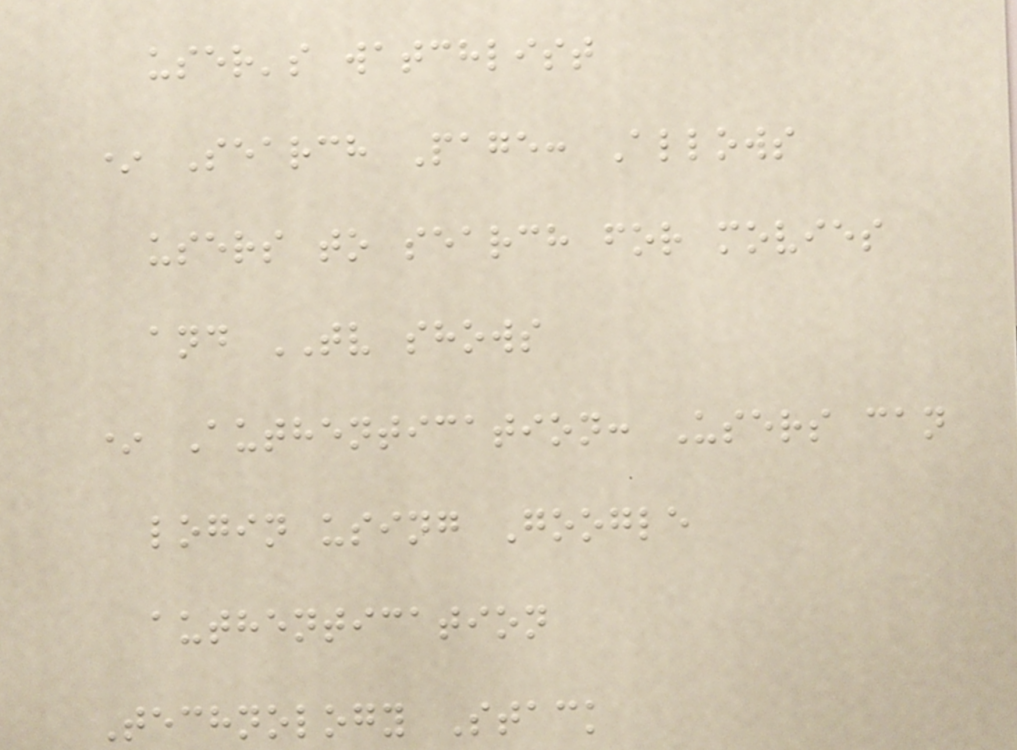user's watchlist
* Search Page: Allows
users to search for movies
and TV shows
* Authentication: Users can
login using Google
authentication
Technology Stack
